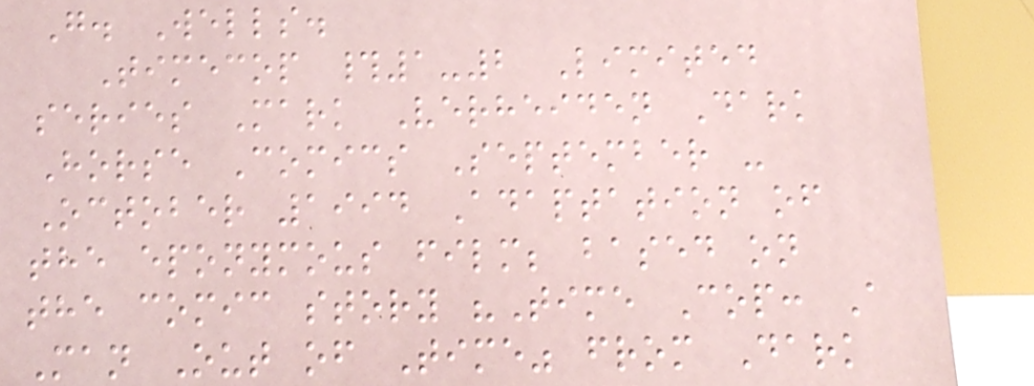G. Wells.
Timecop #1-2 Limited
series Mark Verheiden Dark
Horse Comics September -
October 1994 Adaptation of
the eponymous film; based on
the comic story "Time Cop: A
Man Out of Time" from Dark
